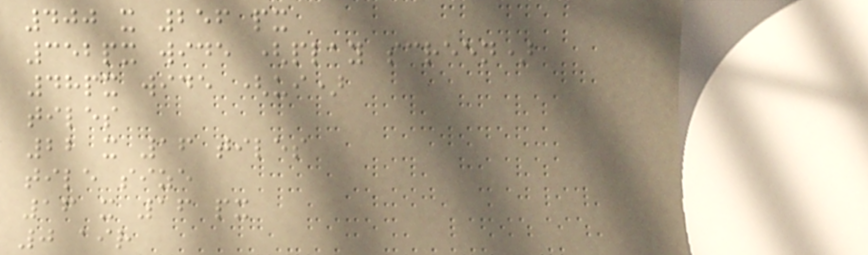400 x 256 px
352px wide (play screen)
48px wide (ui)
tiles
22 x 16 tiles
tile size
16 x 16 px
0 air
